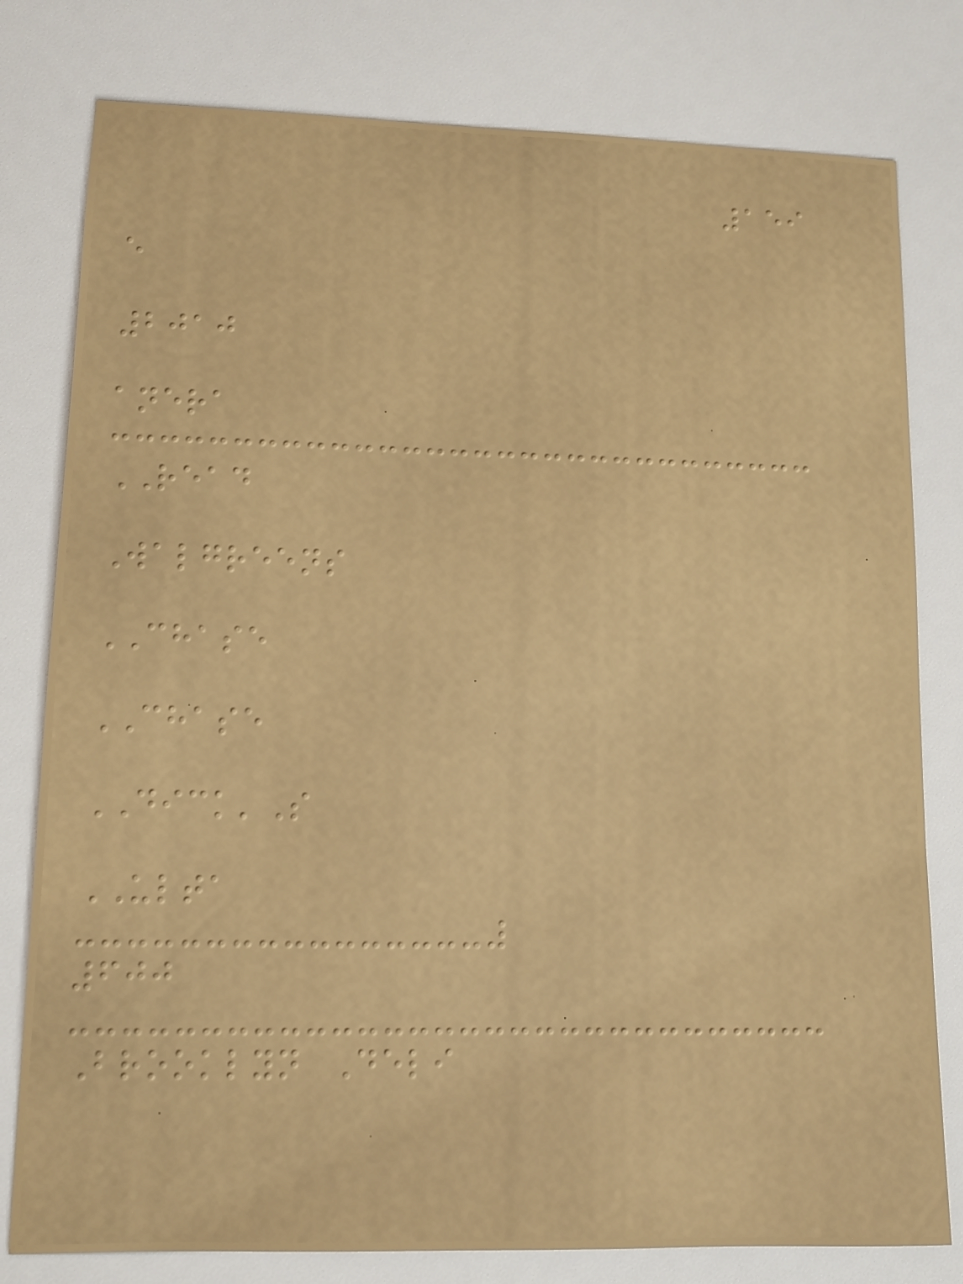159
e
2010
anera
READ
Walgreens
CHASE
CHASE
DICK'S
ULTA
600
Brooklyn Deli
